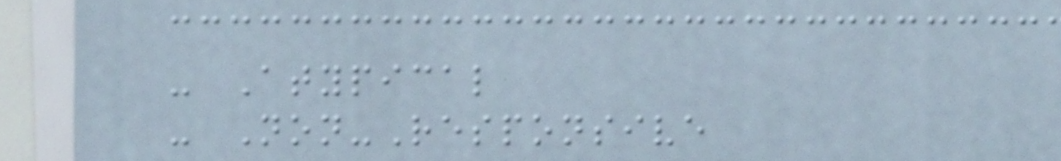- Atypical
- Non-Responsive
